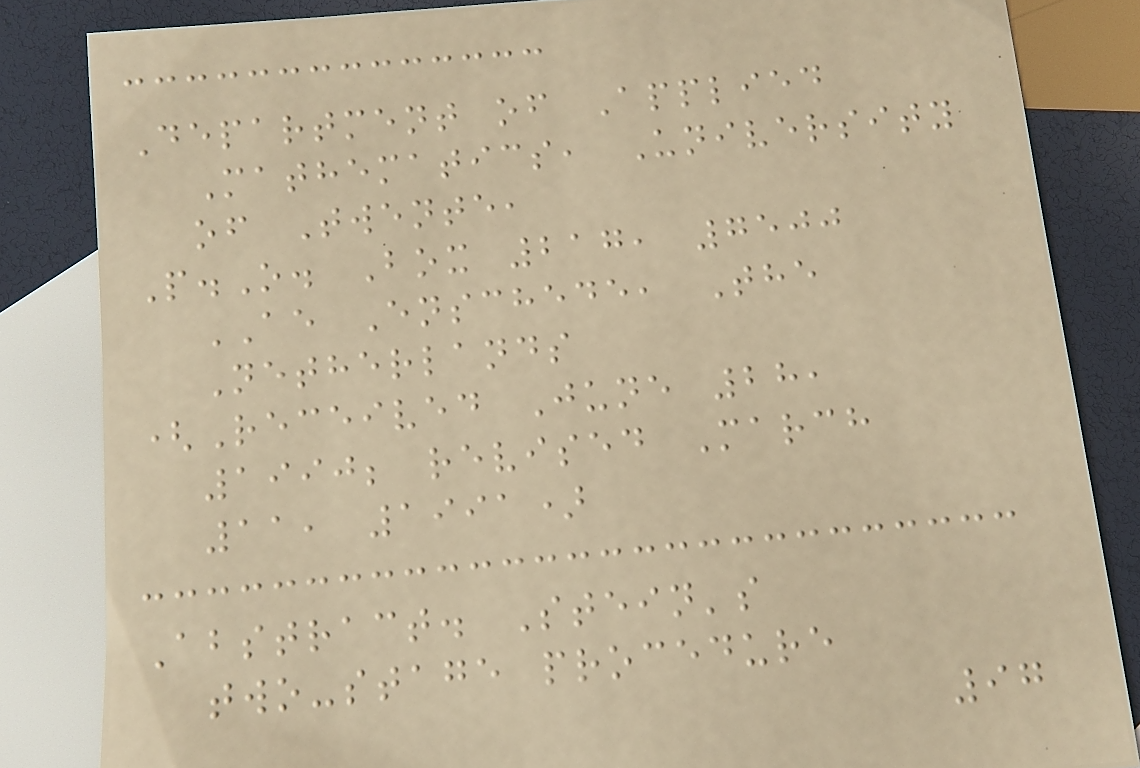Department of Applied
Mathematics, University
of Twente,
P.O. Box 217, 7500
AE Enschede, The
Netherlands
(Received June 28,
1990; revised March
11, 1991)
Abstract. Stein's
two-stage procedure
97
